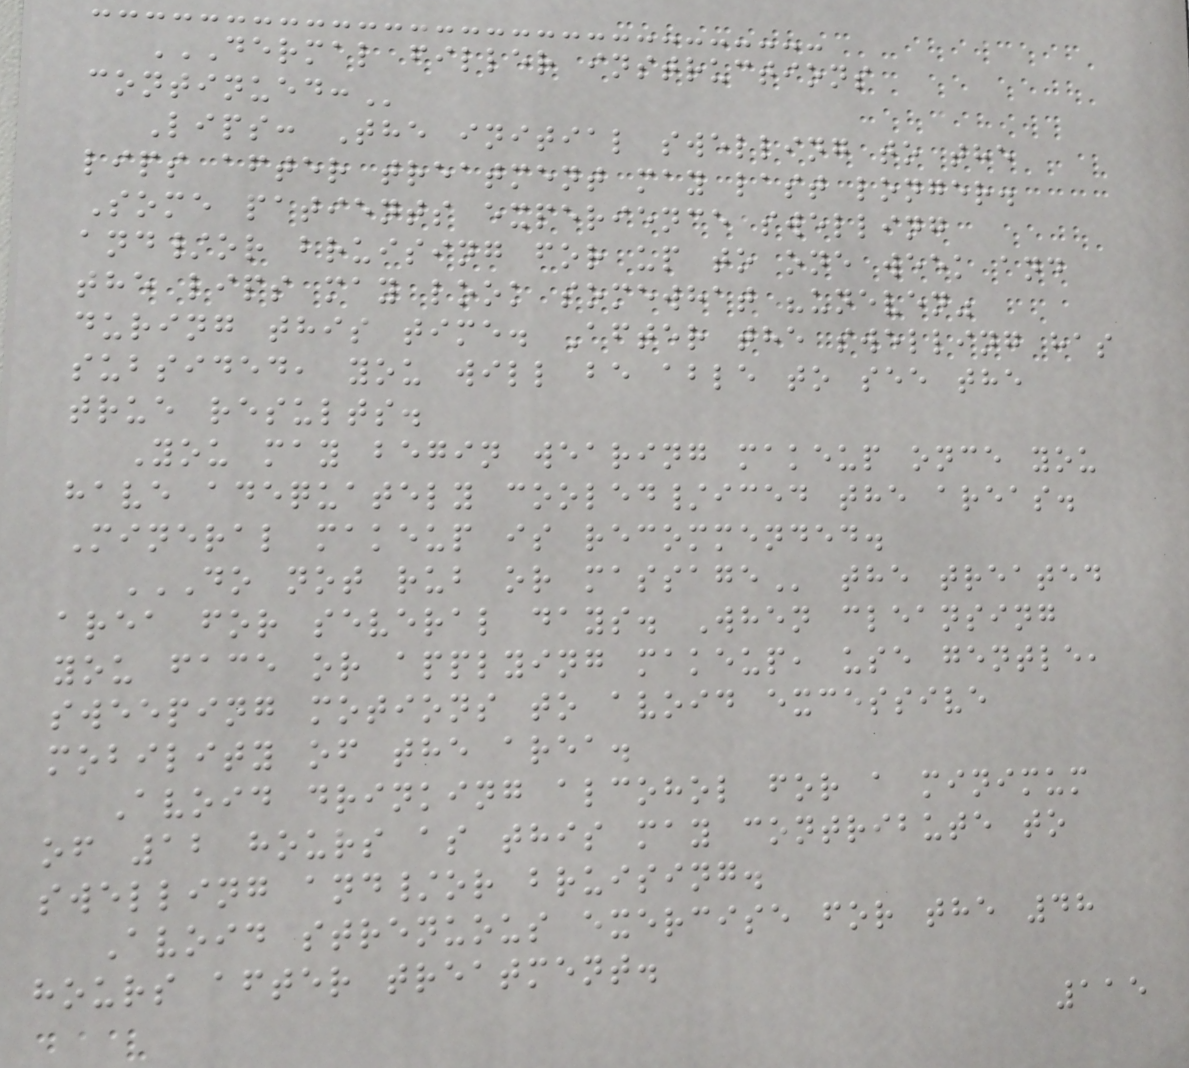DERMAL FILLER INSTRUCTIONS
CONTINUED:
Lips: The initial swelling to the
lips after treatment may last longer.
Some patients experience swelling
and/or bruising for up to one week and
the lips may look somewhat "uneven"
during this time. After the swelling has
subsided, you will be able to see the
true results.
You may begin wearing makeup once you
have adequately cooled/iced the areas.
Mineral makeup is recommended.
DO NOT RUB OR MASSAGE the treated
area for several days. When cleansing
you face or applying makeup, use gentle,
sweeping motions to avoid excessive
mobility of the area.
Avoid drinking alcohol for a minimum
of 12 hours as this may contribute to
swelling and/or bruising.
Avoid strenuous exercise for the 48
hours after treatment.
115
